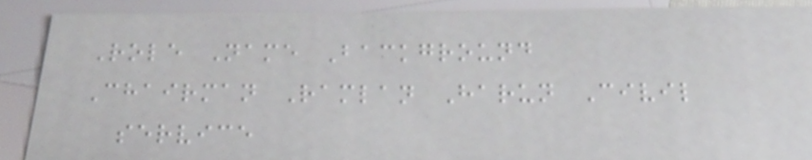Role Name Background
Chairman Ramlan Harun Civil
service
